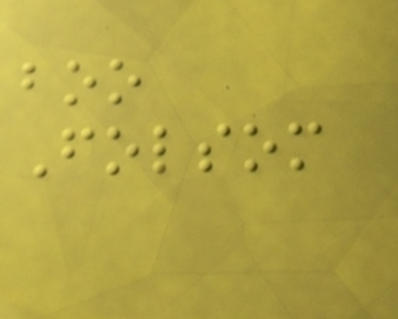boo
Folsom
